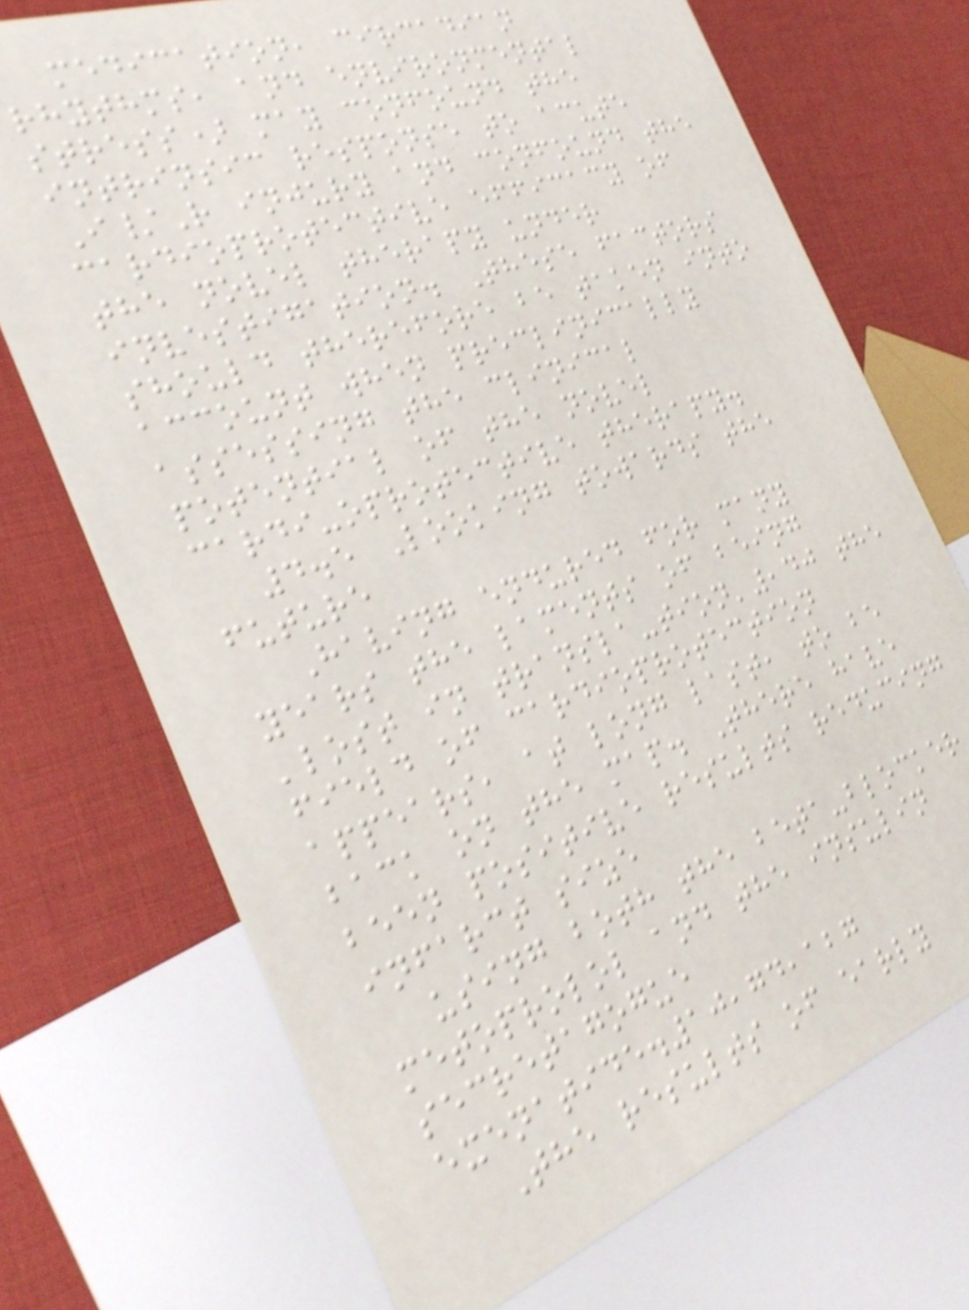medication, circadian
rhythms, and environmental
stress) may confound the
intrinsic response to acute
I/R injury and confound the
cardioprotective efficacy of
the novel therapy under
investigation. These factors
should therefore be taken into
account when preclinically
assessing the clinical
potential of the novel
cardi-oprotective therapy.
4.5 Looking towards the
future
Having endured for many
years the laments of being
'lost in transla-tion',40 the
field of cardioprotection
appears, at long last, to be
back on the map. There have
been positive results reducing
infarct size
using both the beta-blocker
metoprolol and the insulin
secretagogue
exenatide.10,74,127
The results of early
